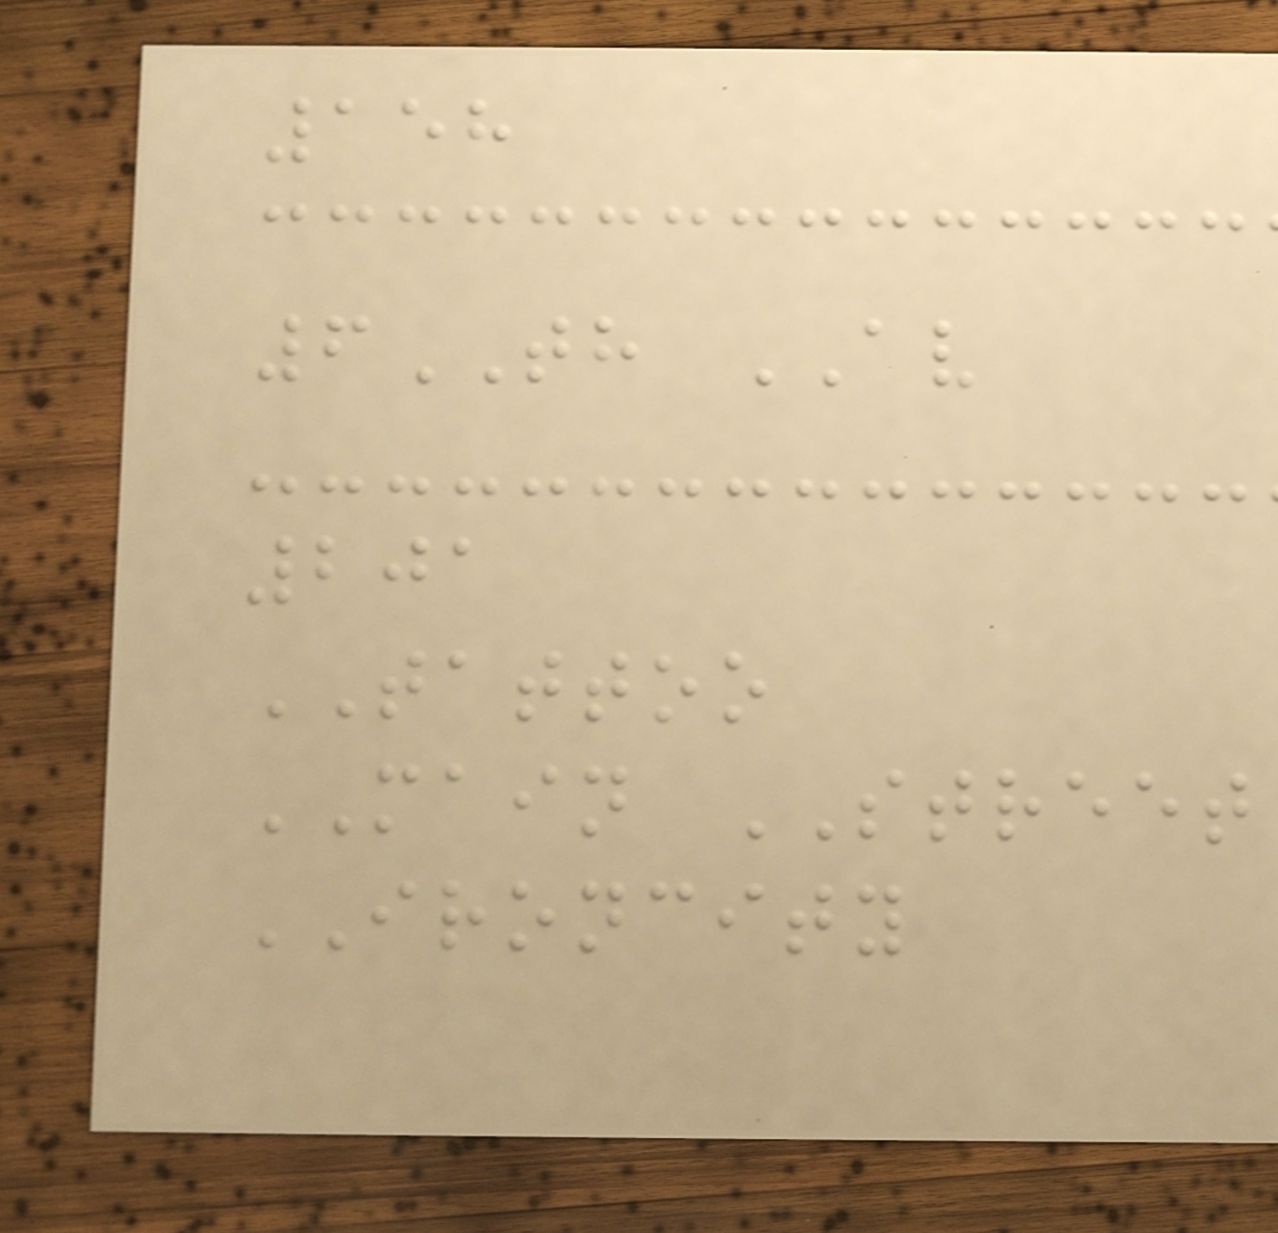158
6TH AV
201
TATTOO
MAIN STREET
IRONCITY
